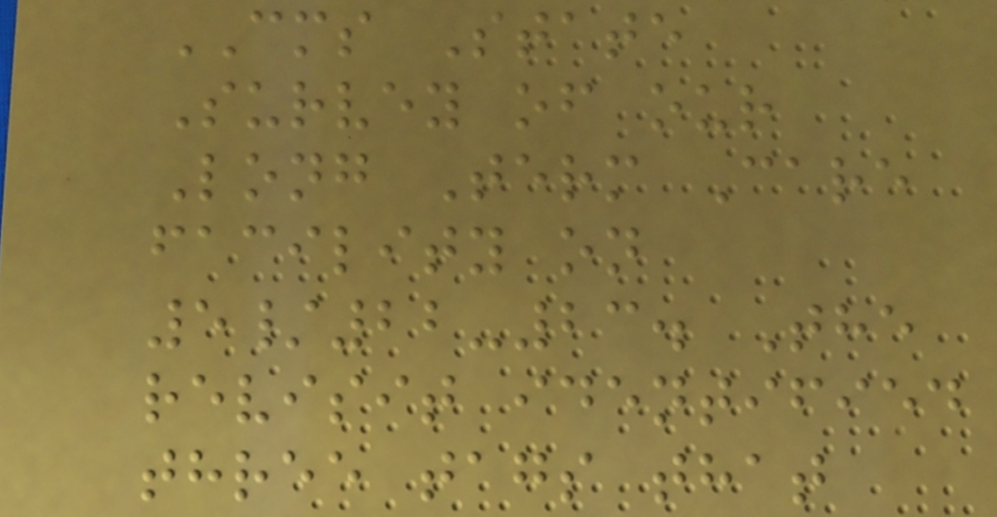CMS State
Survey of our
Long Term Care
facility on
5/22-23. The
revisit identified
three tags that
